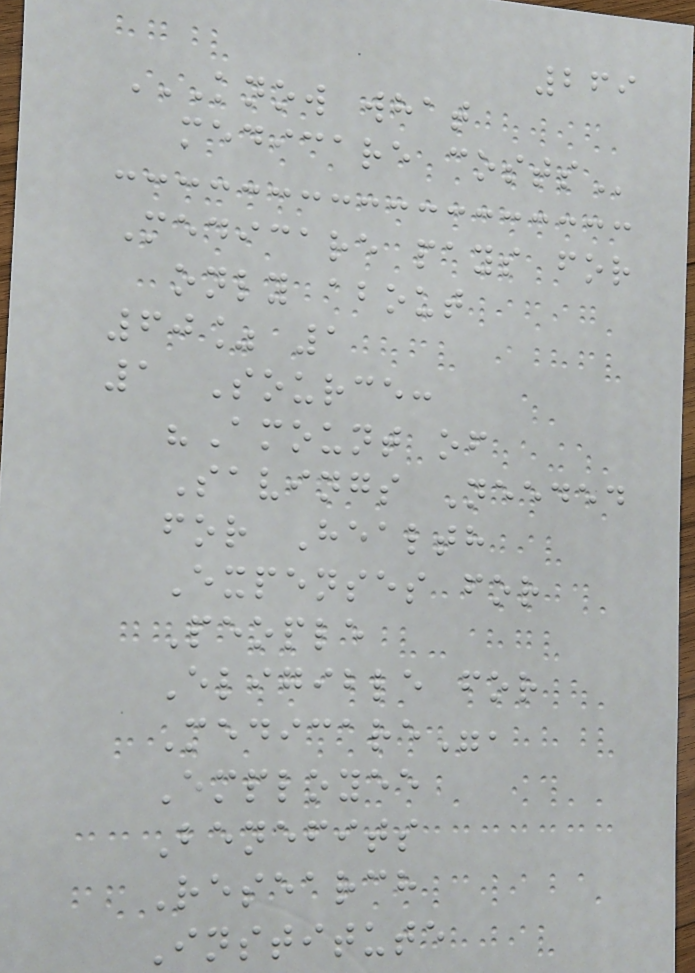269
KNOW WHAT
MEDICARE COSTS
Medicare pays for
only about
60% 1
1 Source:
"Amount of
Savings Needed
for Health
Expenses for
People
Eligible for
Medicare",
Employee
Benefits
Research
Institute
